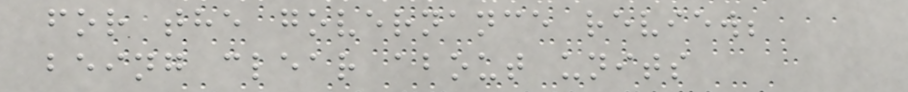for the governance review;
being clear about units
